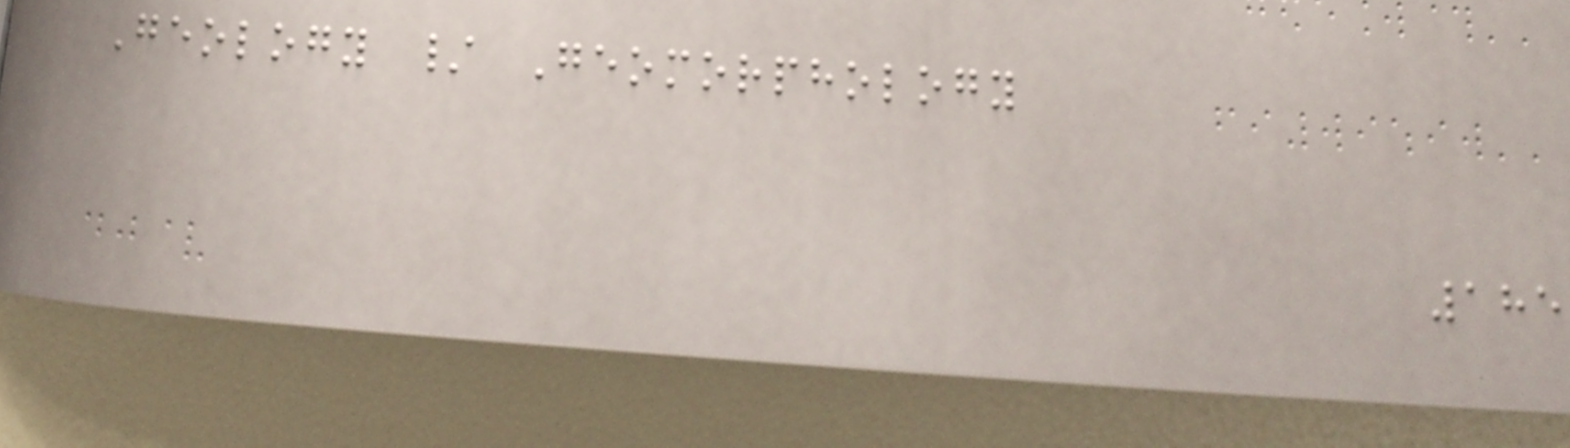Geology / Geomorphology
185
